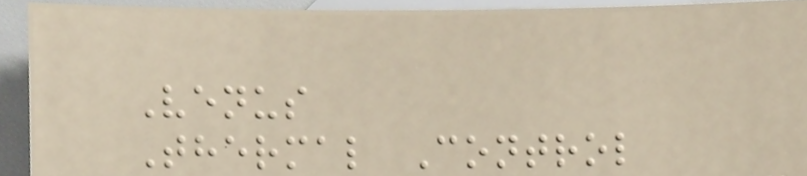Venus
Thermal Control
